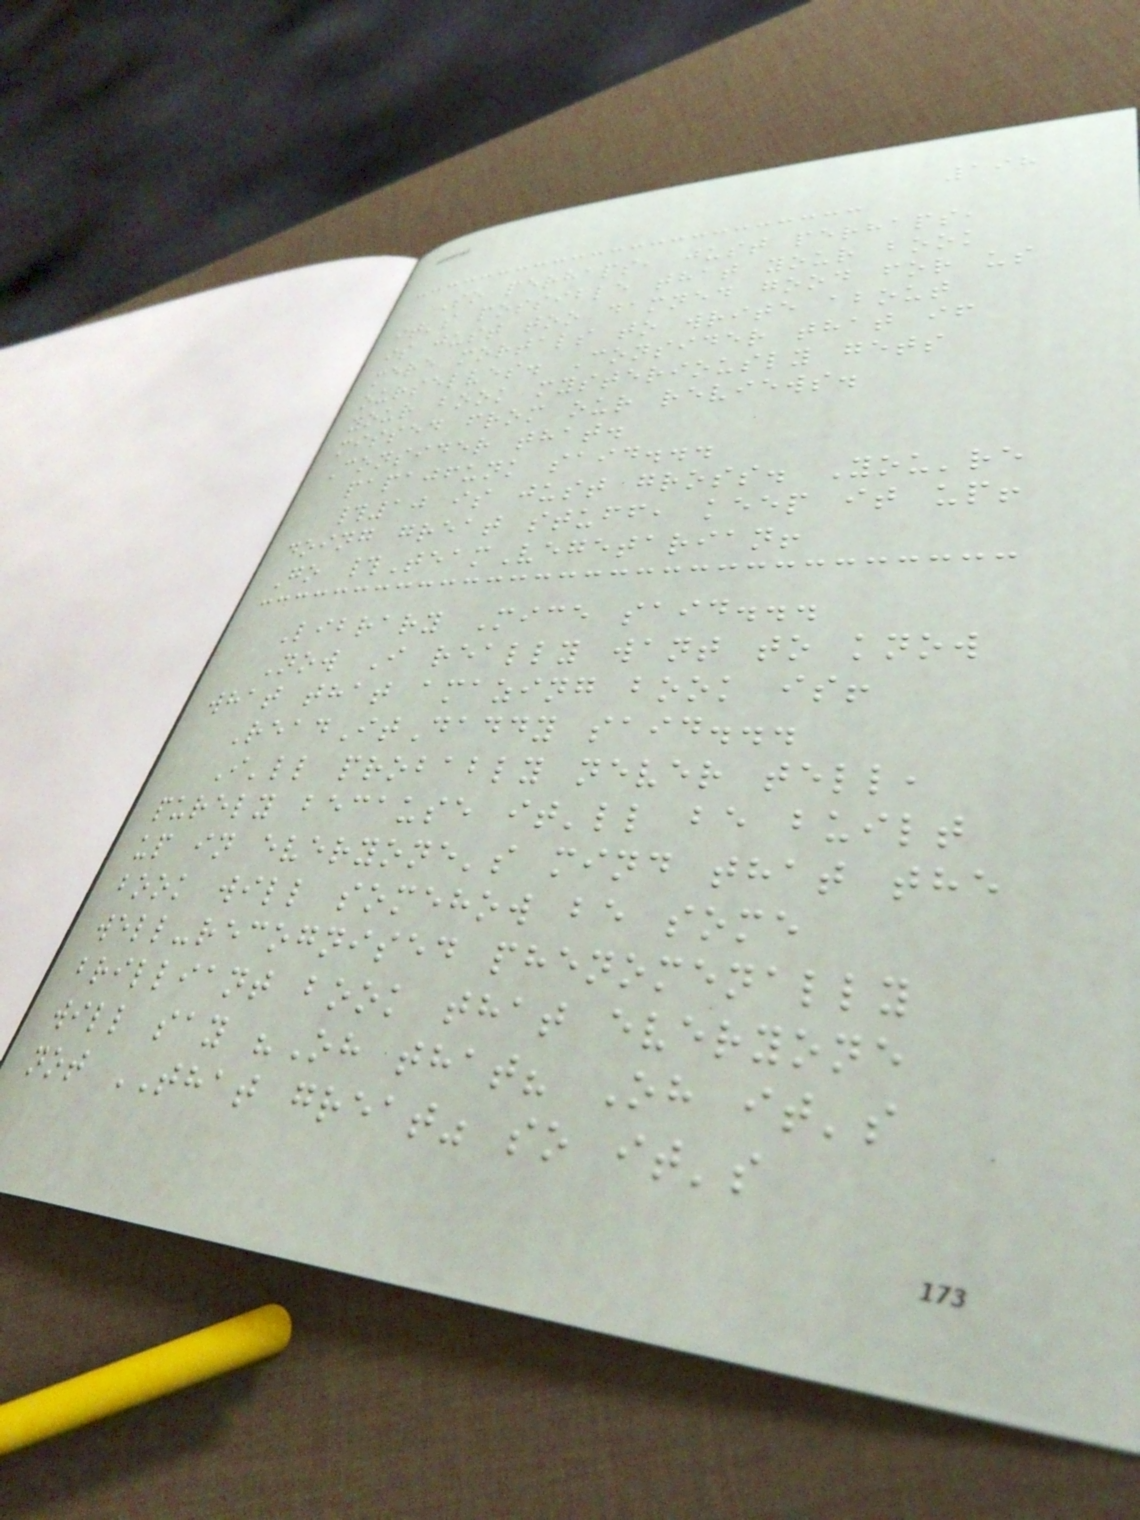198
So perhaps, just perhaps,
it's possible that your book
is just too damned good for us
mere mortals to write about
ourselves. Consider that if
your book mysteriously gets
missed from our reviews.
Consider that.
papajfunk said...
#10 is just gross. You're
doing great stuff, keep it up!
Go #TeamVegetarian!
Library Mice said...
Now I really want to know
what that amazing book is!
ReadItDaddy said...
I'll probably never tell,
purely because it'll be built
up in everyone's mind that the
book will somehow be some
well-recognised phenomenally
brilliant book that everyone
will say "Oh that? Oh it's
not THAT great" so it's
